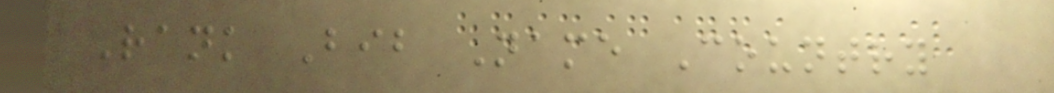Rank Bib Name Country
